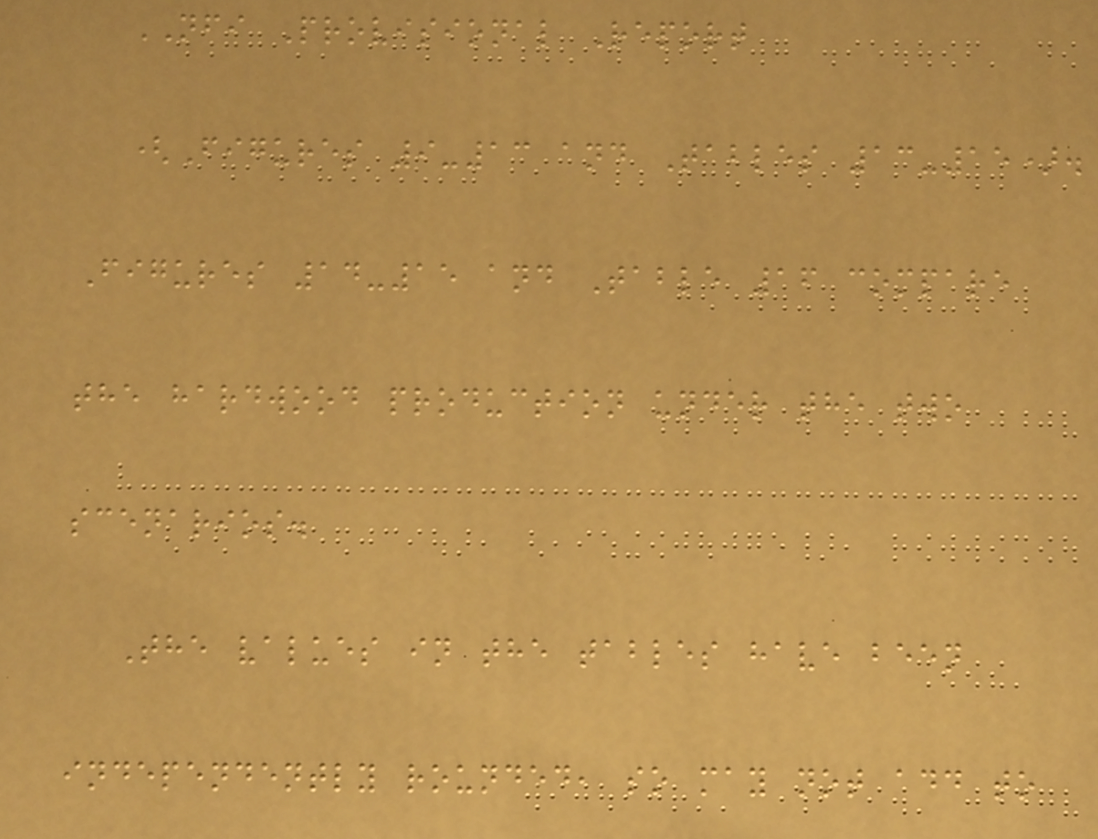NFI Provisional Report
(Figures 9-13 and Tables 13-15).
Figures 14-15 and Table 16 compare
the hardwood production under the two
scenarios.
The values in the tables have been
independently rounded, so may not add to
